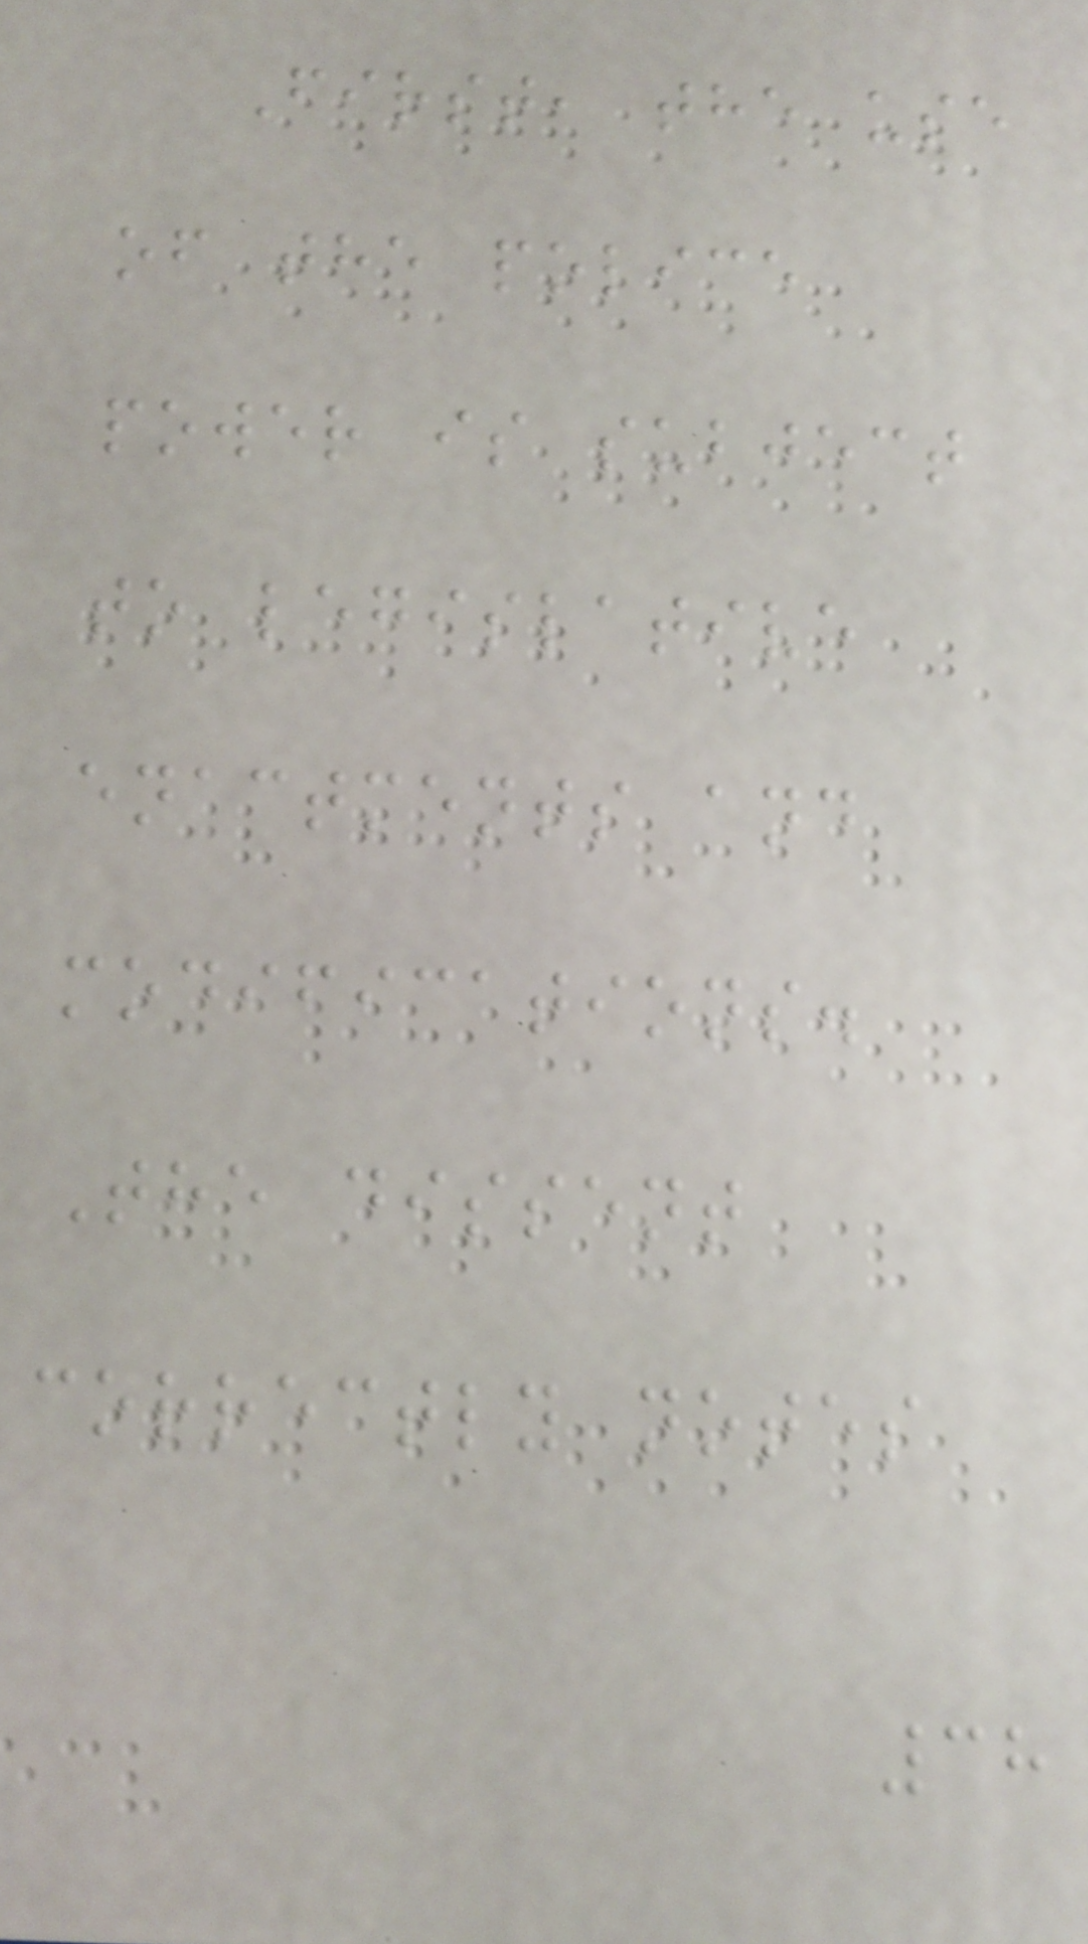First, the use
of the police
power is subject
to legislative
enactments and
modifications.
The dissent
correctly notes
38
